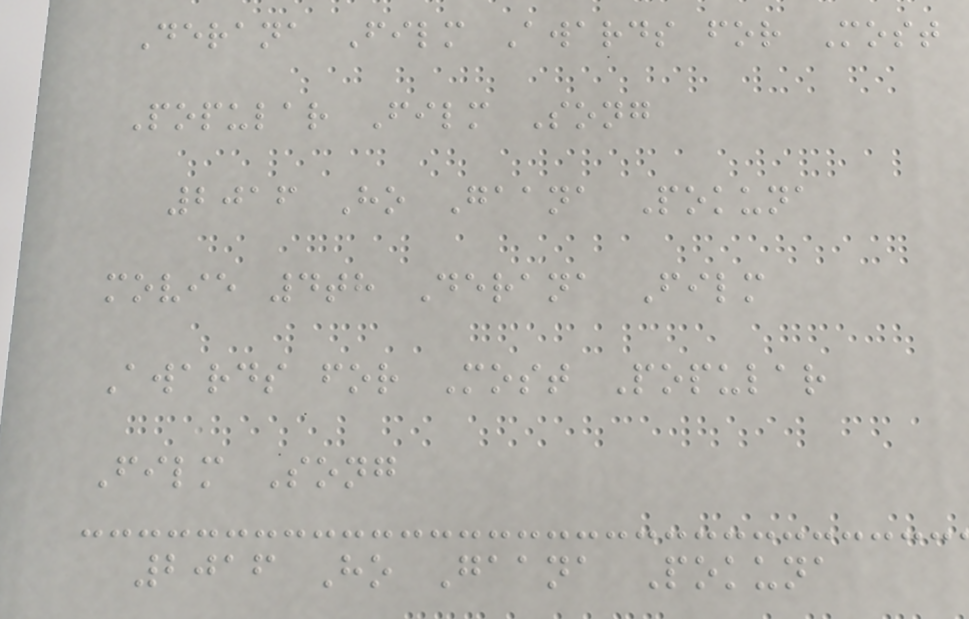Derana Film Awards for Most
Popular Film Song
2016 Ho Gaana Pokuna
movie 4th Derana Film
Awards for Most Popular
Film Song
2016 Ho Gaana Pokuna
